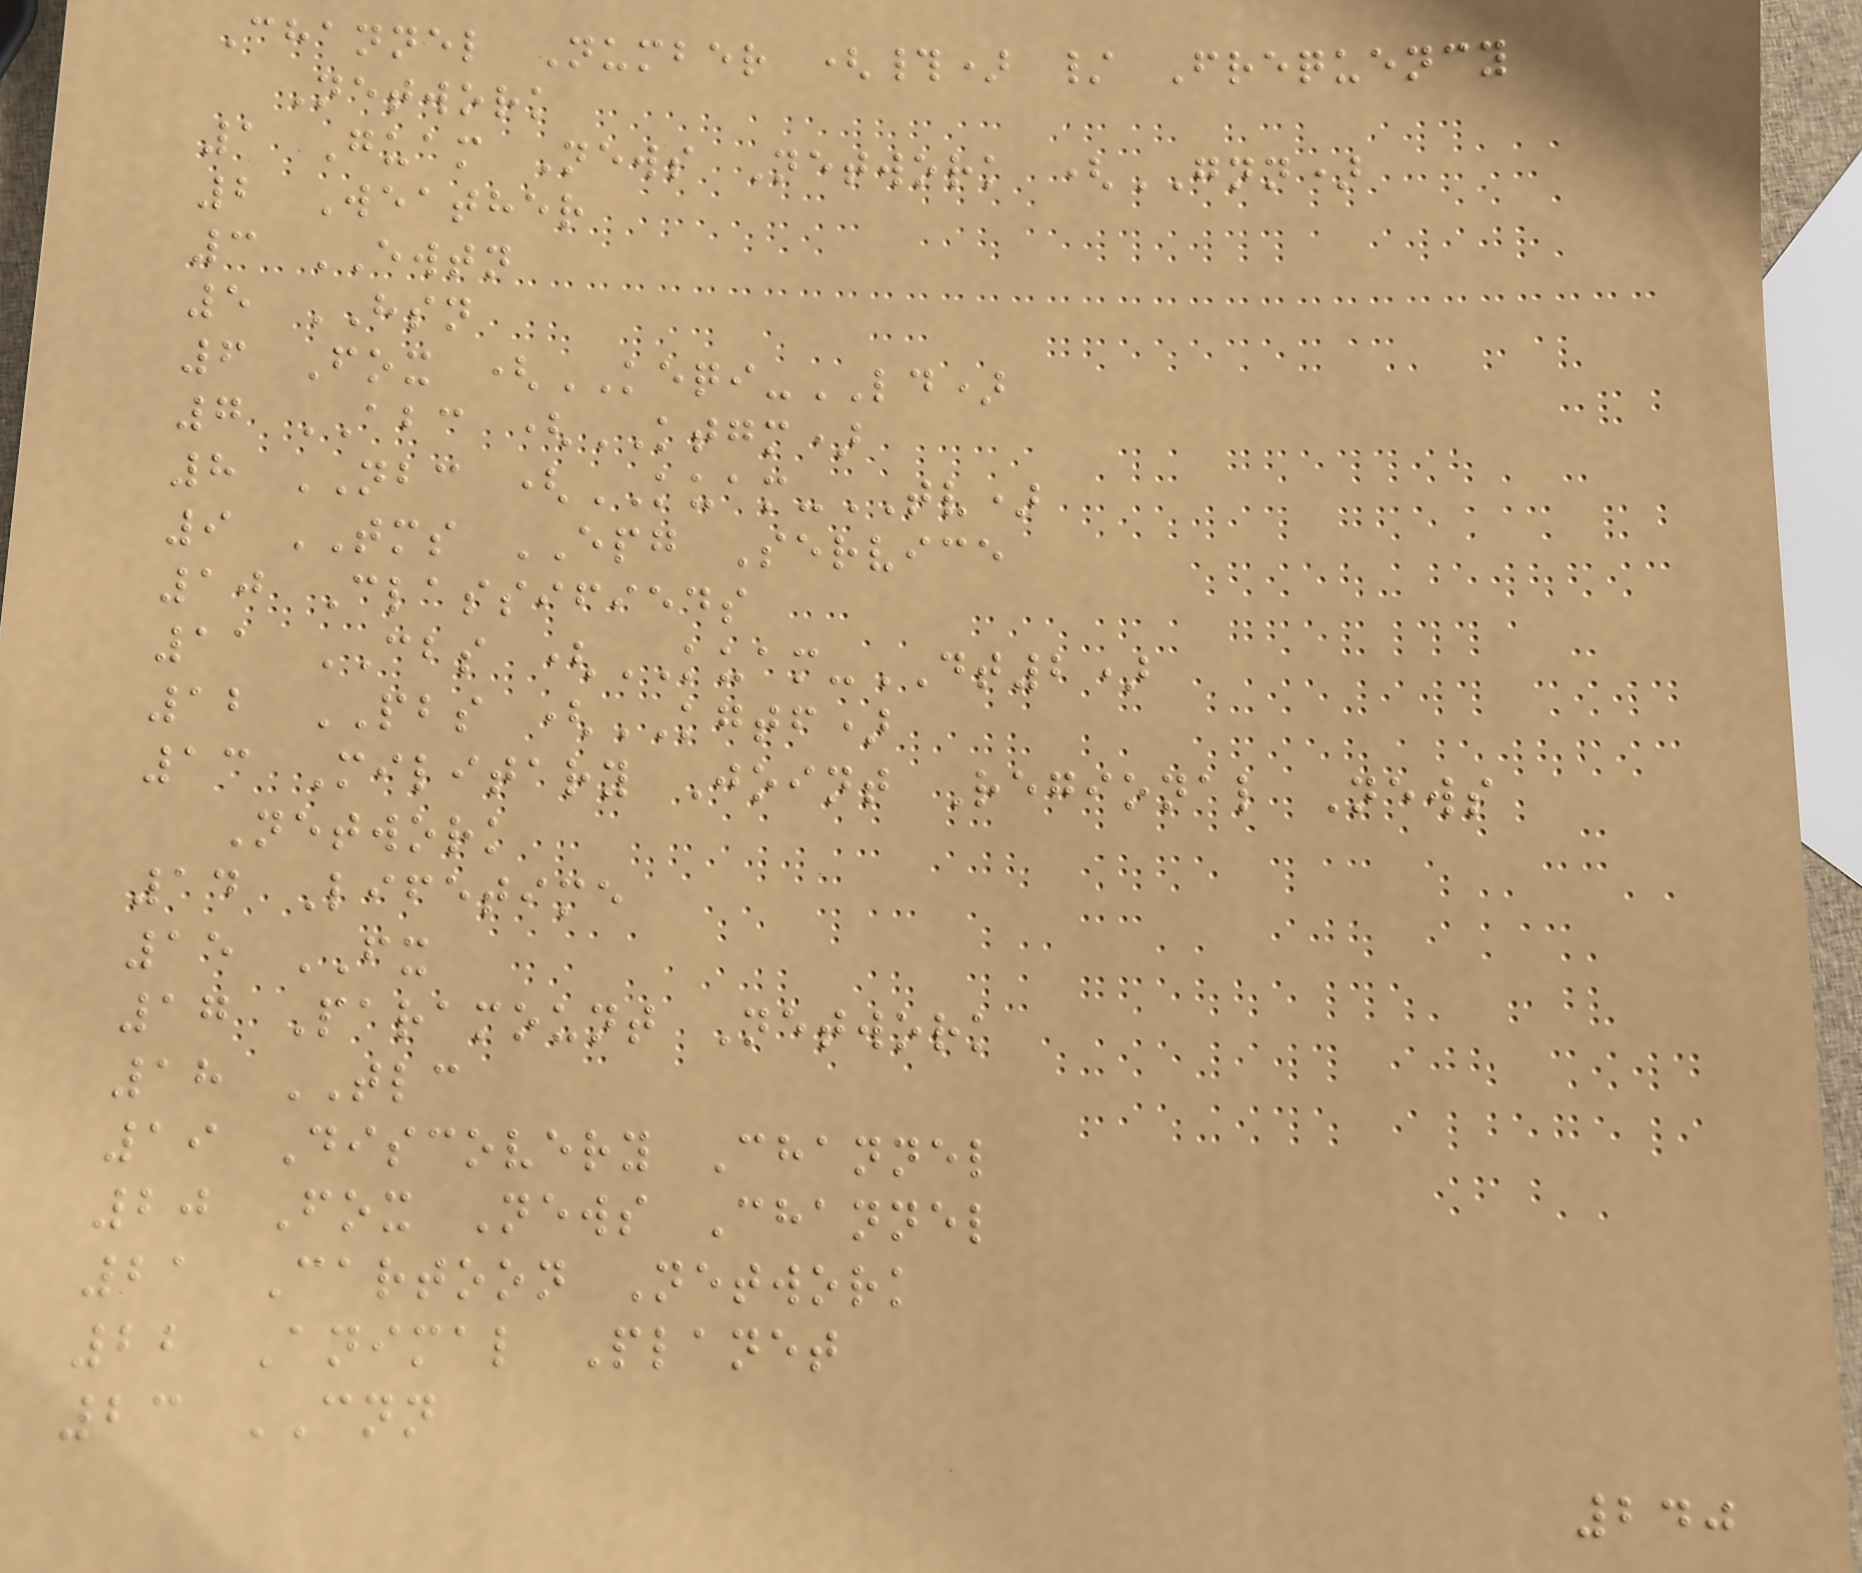Channel Number (#) / Frequency
Network
1 Guam News Network (GNN)
2 Weather
3 EWTN
5 HSN
6 Fox (KEQI-LD)
7 ABC (KTGM)
8 NBC (KUAM-TV)
9 TMS EPG Service
10 Classifieds
11 CBS (KUAM-DT2)
12 PBS (KGTF)
13 Military Joint Regional News
Network
14 Lifetime
15 FX
17 Paramount Network
18 TLC
19 Discovery Channel
20 Fox News Channel
21 Cartoon Network
22 Animal Planet
23 CNN
240
